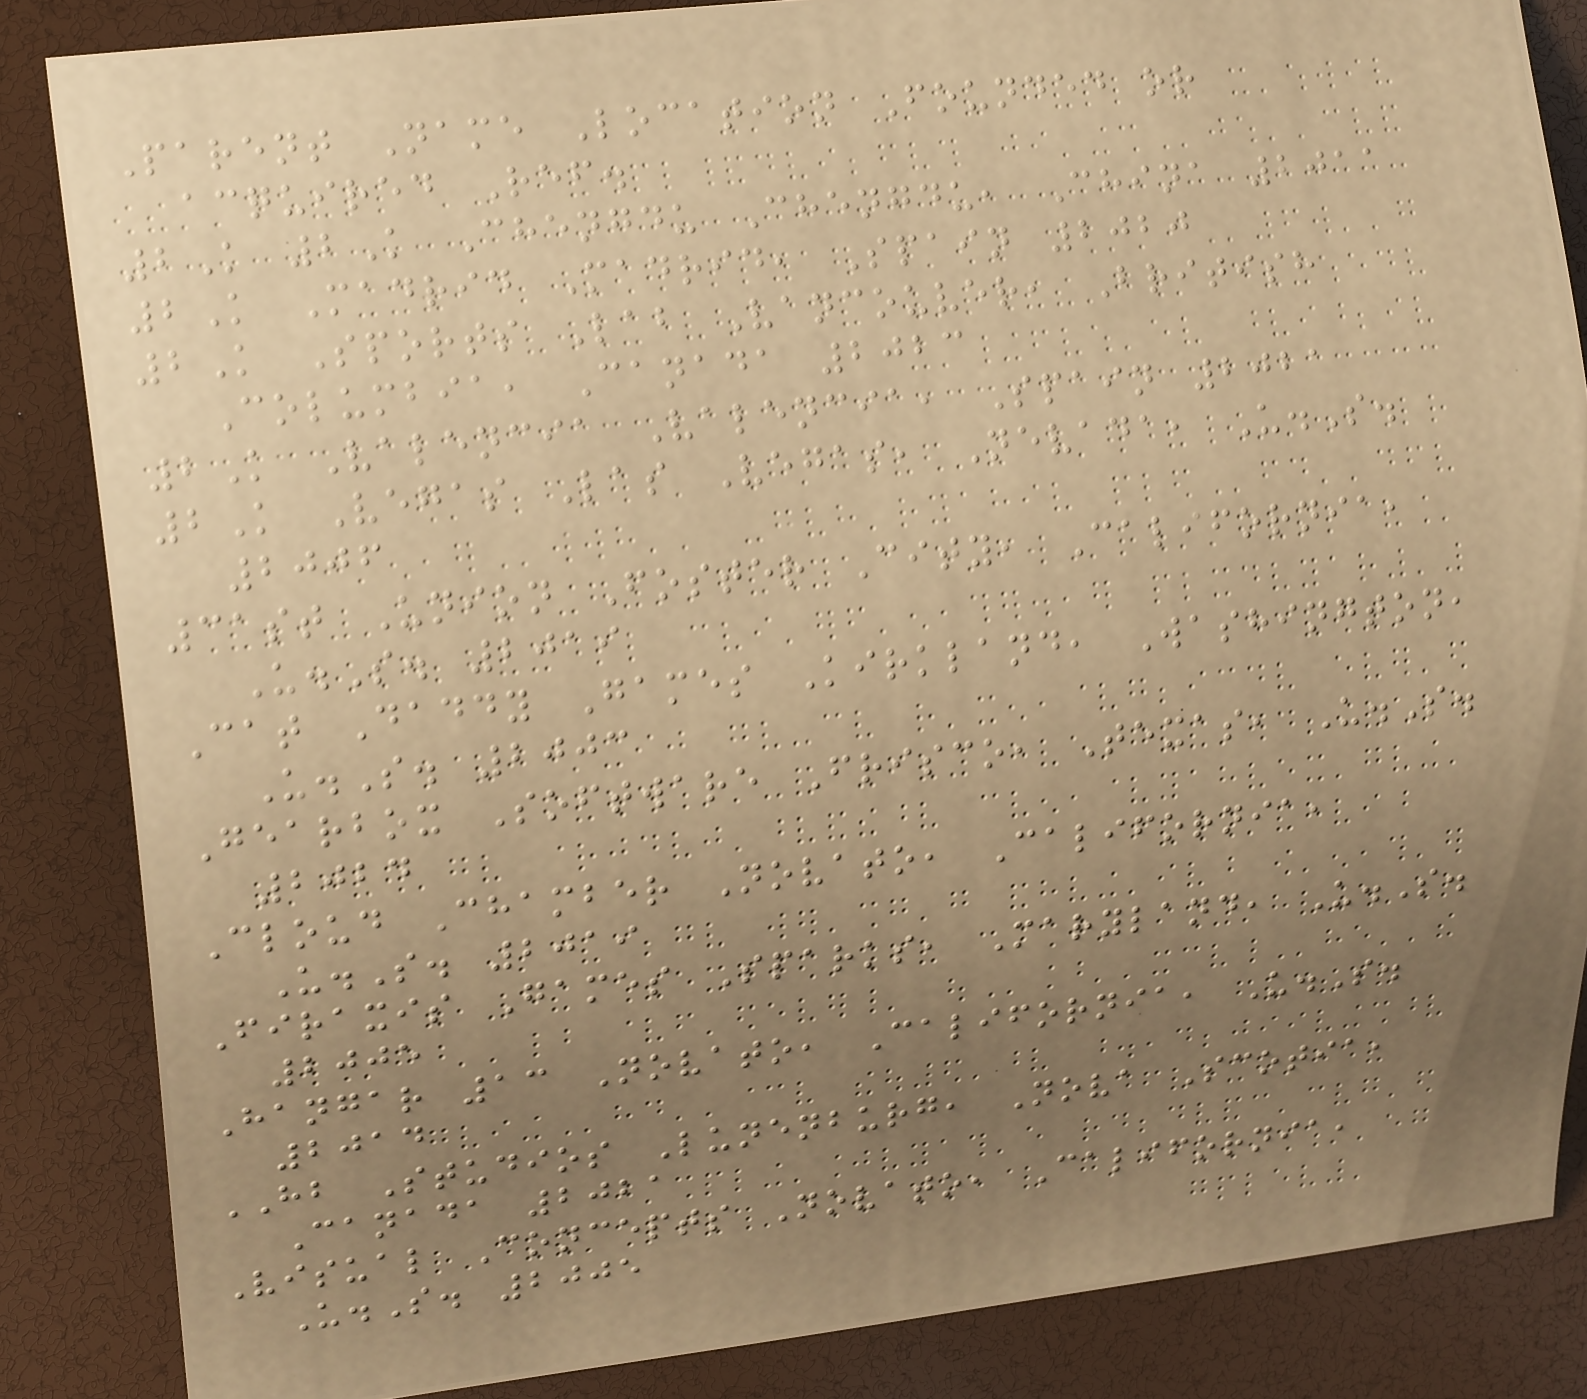Parent Name Location Founded or
acquired Ref.
2K 2K Chengdu Chengdu, China 2011
2K Madrid Madrid, Spain 2020
2K Sports Lab Vancouver, British
Columbia, Canada 2023
2K Valencia Valencia, Spain 2021
2K Vegas Las Vegas, Nevada, U.S.
2006
31st Union Foster City, California,
U.S. 2019
Cat Daddy Games Kirkland, Washington,
U.S. 2003
Gearbox Software Frisco, Texas, U.S.
2024
Cloud Chamber Novato, California,
U.S. 2019
Firaxis Games Sparks, Maryland, U.S.
2005
Hangar 13 Novato, California, U.S.
2014
HB Studios Lunenburg, Nova Scotia,
Canada 2021
Visual Concepts Novato, California,
U.S. 2005
